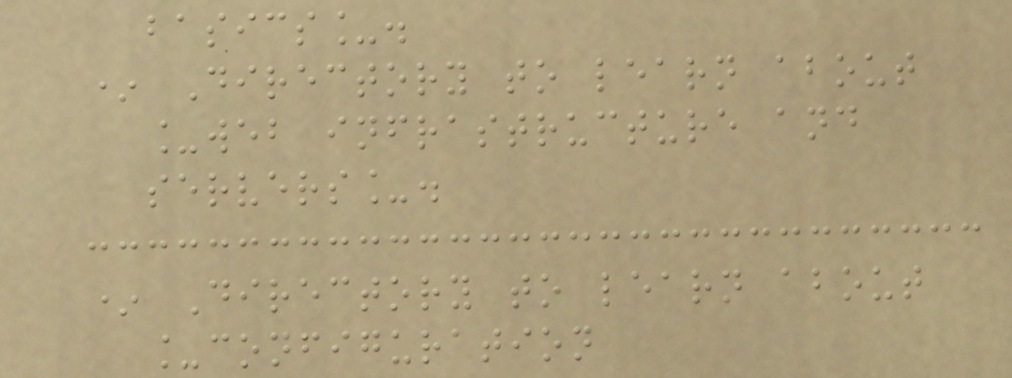basics_.
* Directory to learn about
_web infrastructure and
servers_.
* Directory to learn about
_configuration
